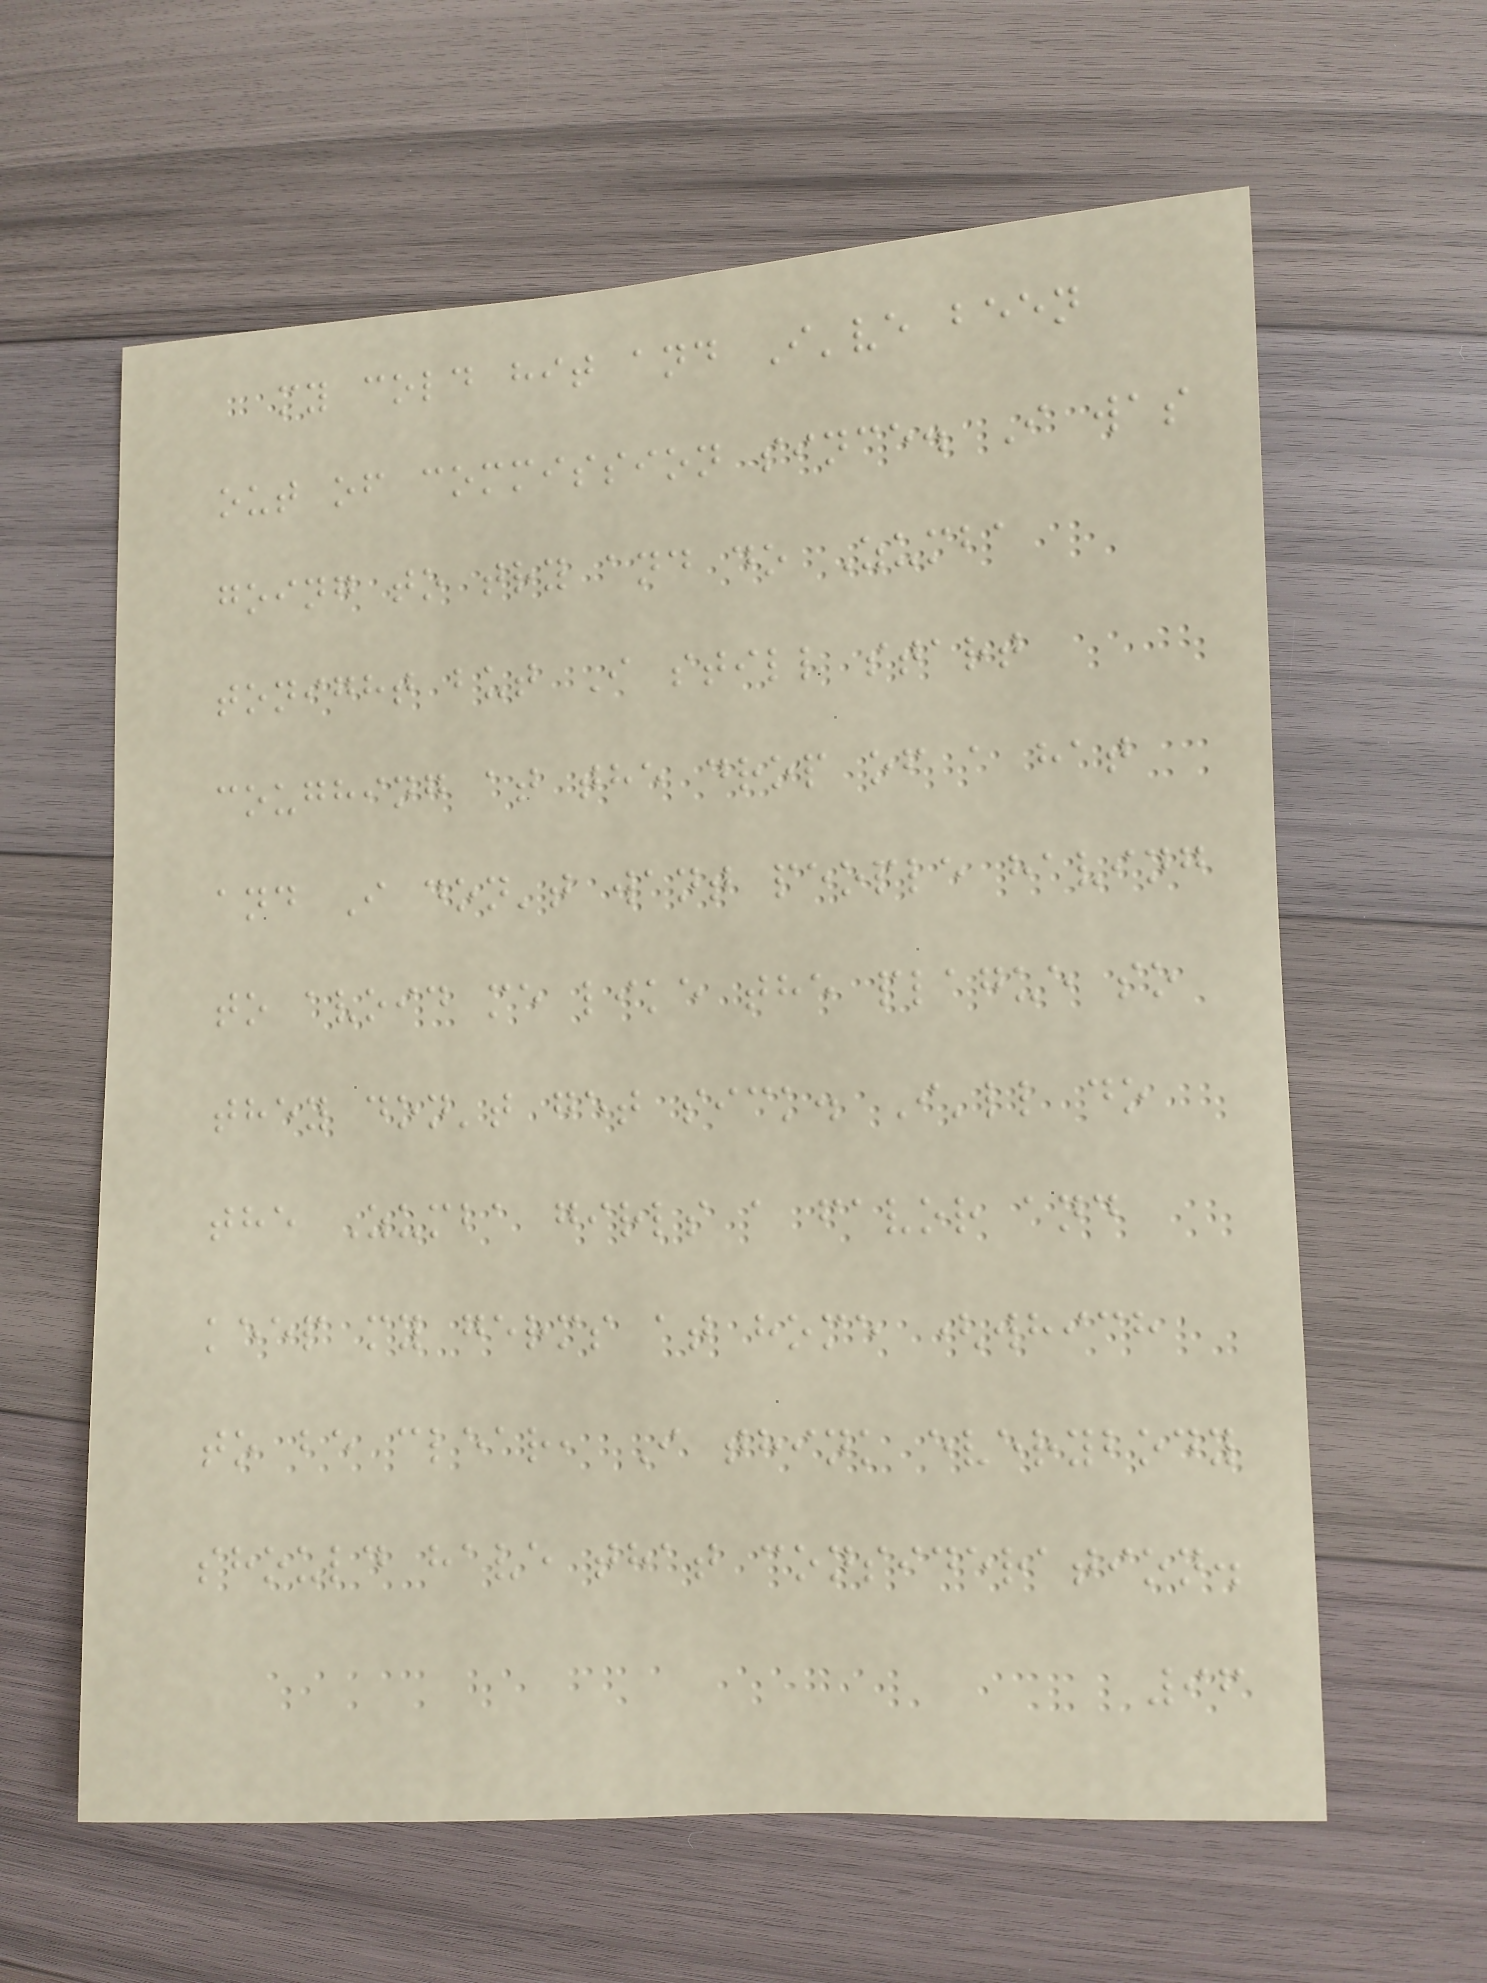my cold hit and I've been
out of commission since. I was
going to try and do Zumba
tonight but I still start
coughing at the drop of a hat
and I don't want people having
to avoid me like the plague so
they don't get sick. I'll do
the Zumba girls a favor and
keep my germs at home (which
to be clear, I think everybody
should have that consideration.
96
